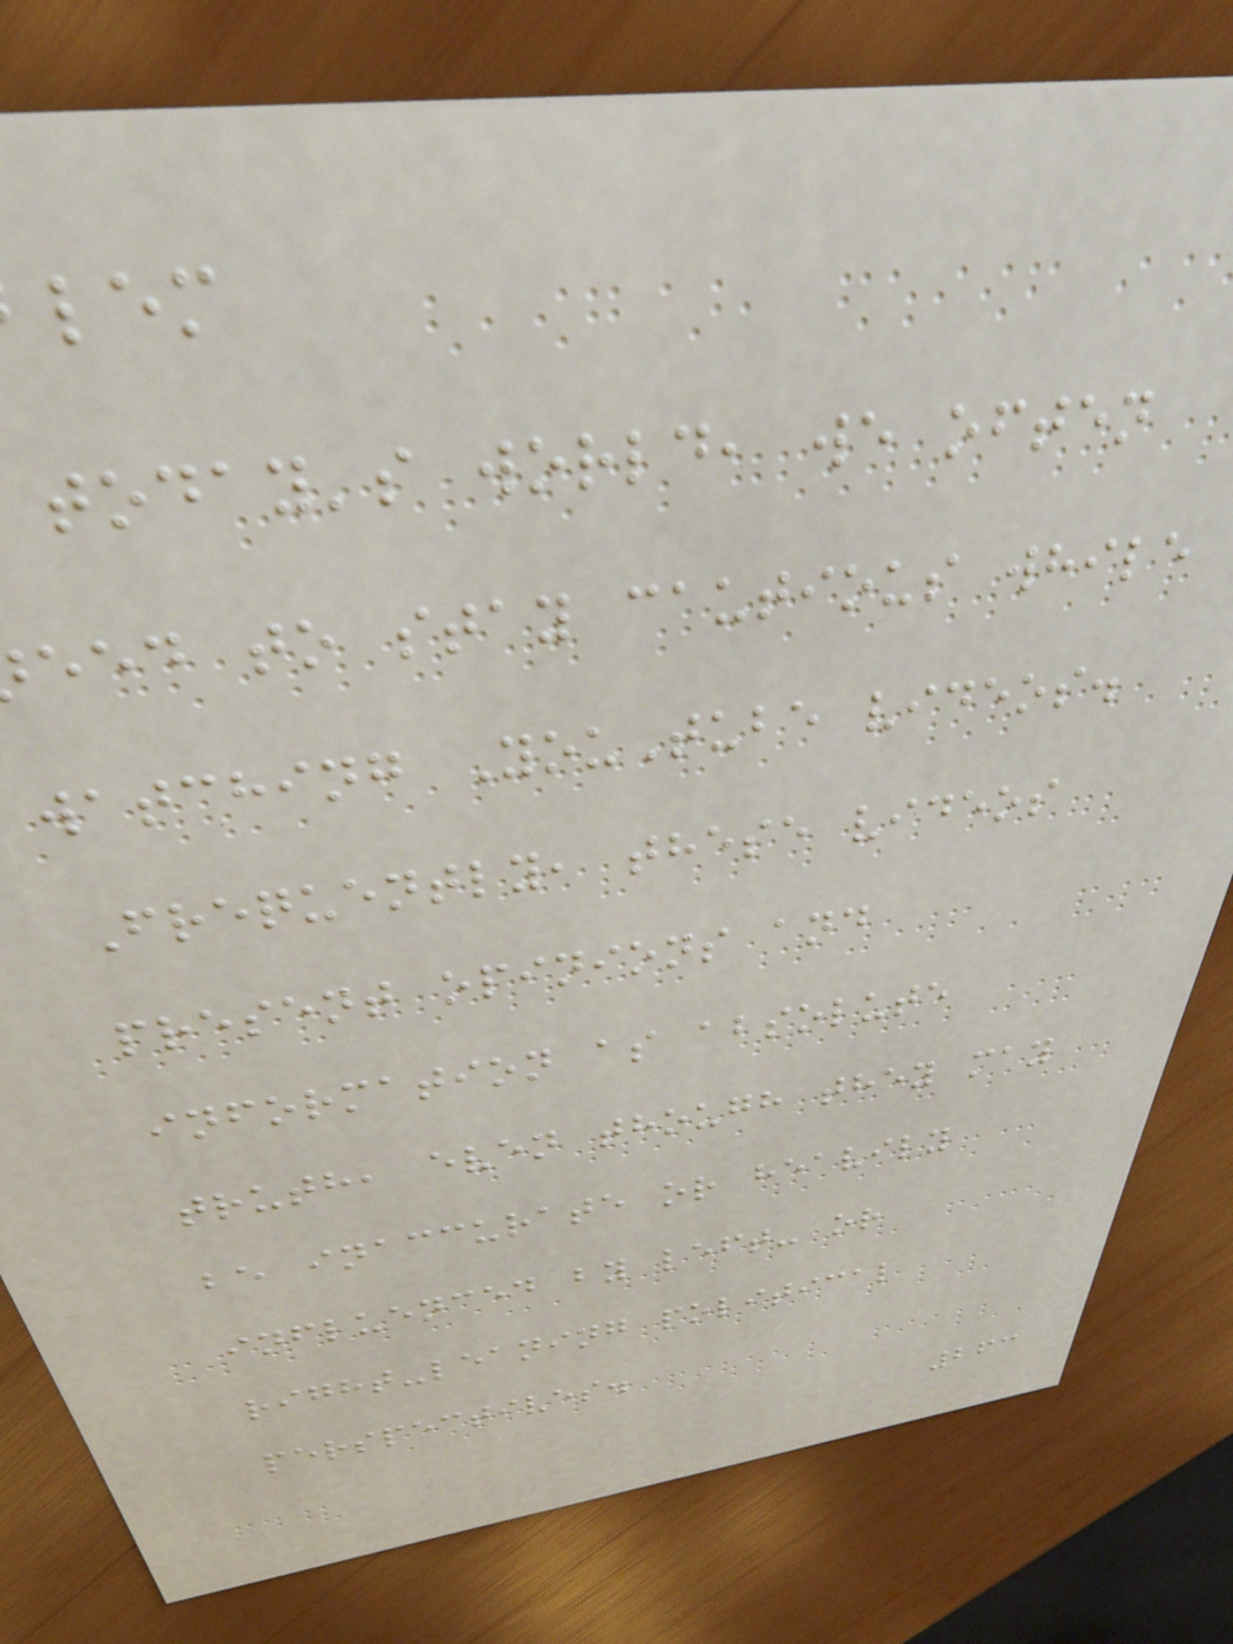today's world, we often
eed to stay cautious while
watching YouTube videos.
Frequently, these videos
present opinions and
information as absolute
truth, even though they may
be inaccurate or heavily
influenced by left- or
right-leaning political
perspectives.
263
